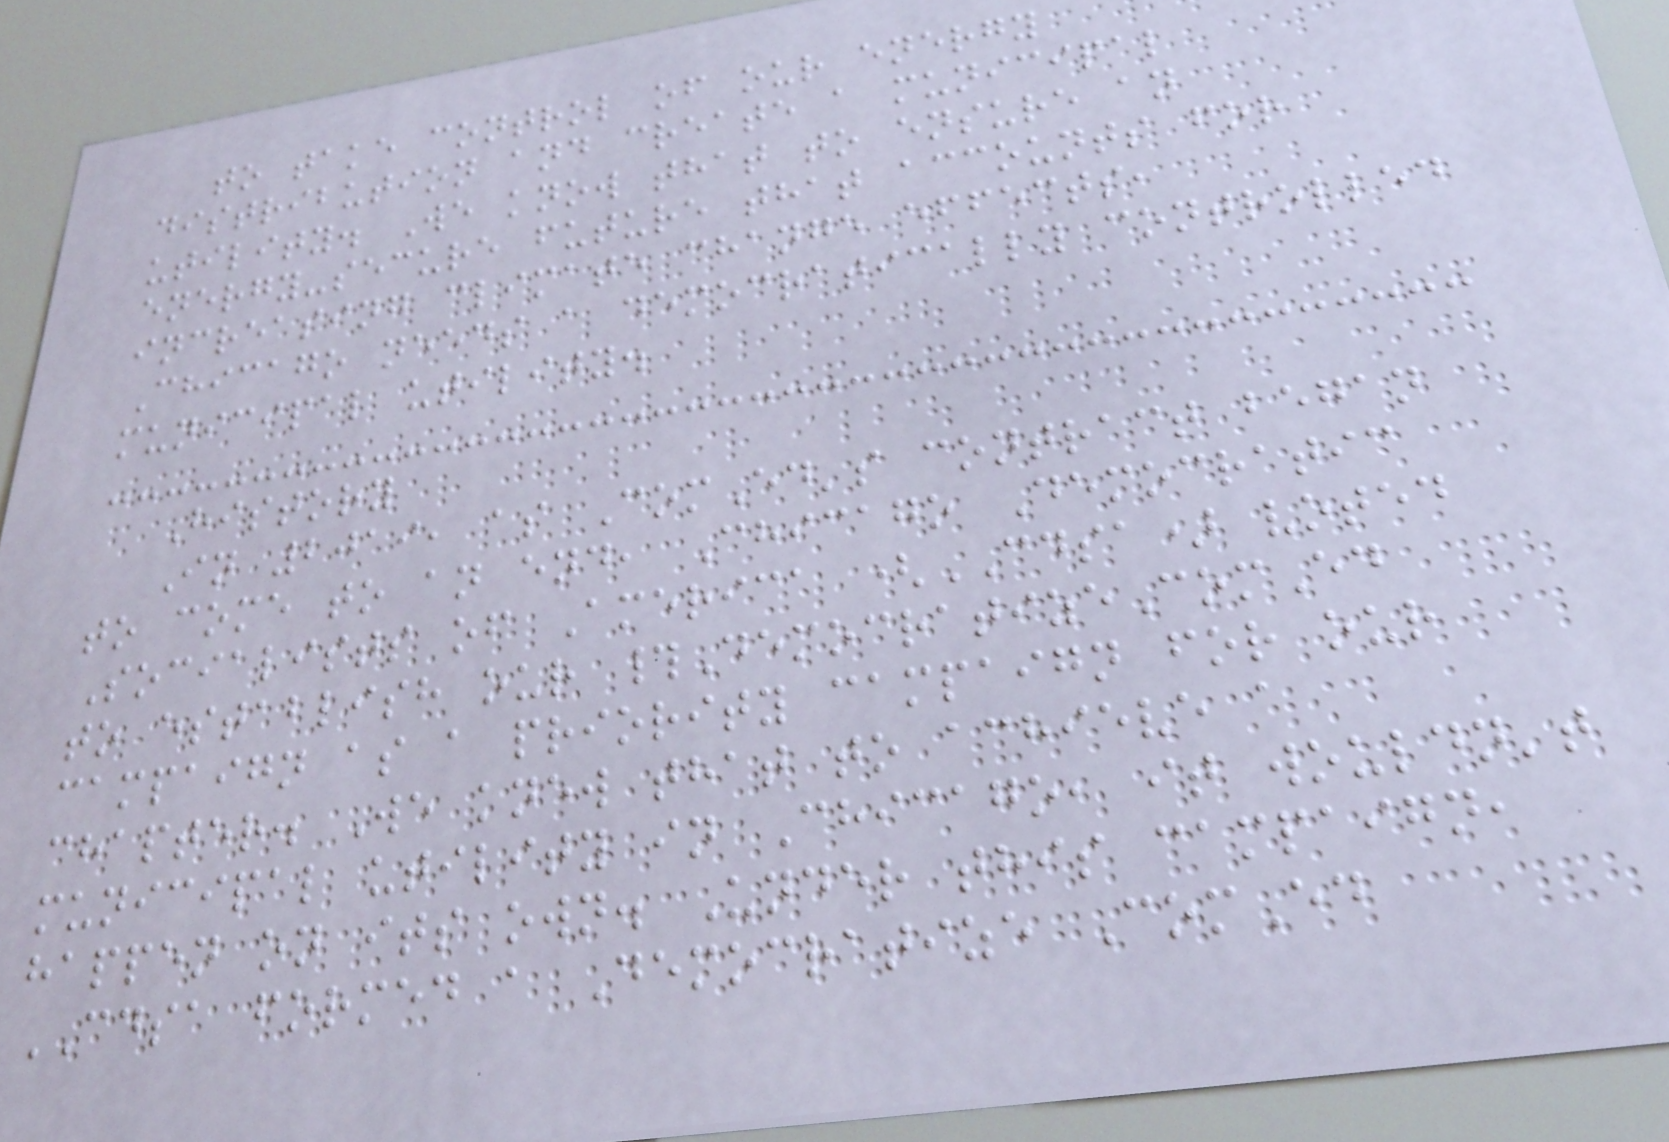to take control of our energy
distribution and create a municipal
utility. We know that to ensure an
energy-secure future that accounts for
increasing climate change effects,
Chicago needs a democratically controlled
municipal utility.
History
In 2019, as ComEd's contract began
to come to an end, Chicago Democratic
Socialists of America (CDSA) voted
to establish our #DemocratizeComEd
campaign as a priority campaign for our
chapter. We knew that to achieve a
municipal utility in Chicago, it wouldn't
happen on its own. Under this campaign,
CDSA formed a Democratize ComEd
